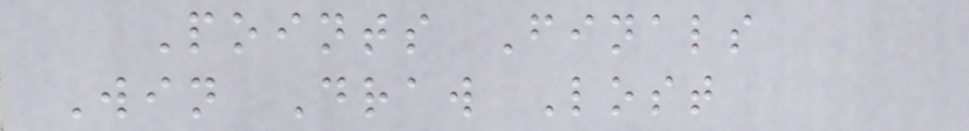Points Finals
Win Draw Lost
